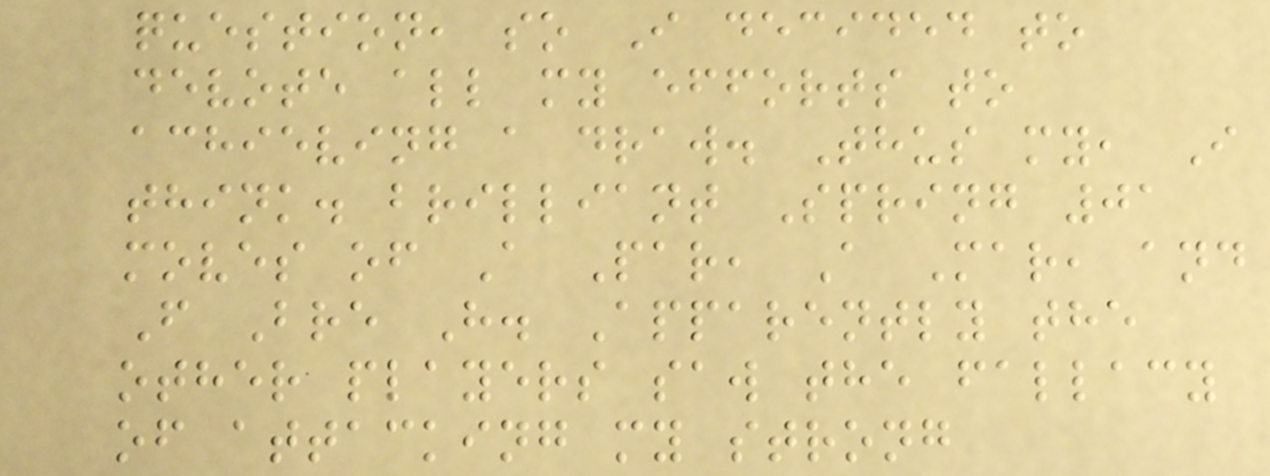question, so I decided to
devote all my efforts to
achieving a draw. Thus my, I
think. brilliant Spring 01
moves of A Par, A Mar, and
F Bre H. Apparently the
other players saw the fallacy
of attacking my strong
